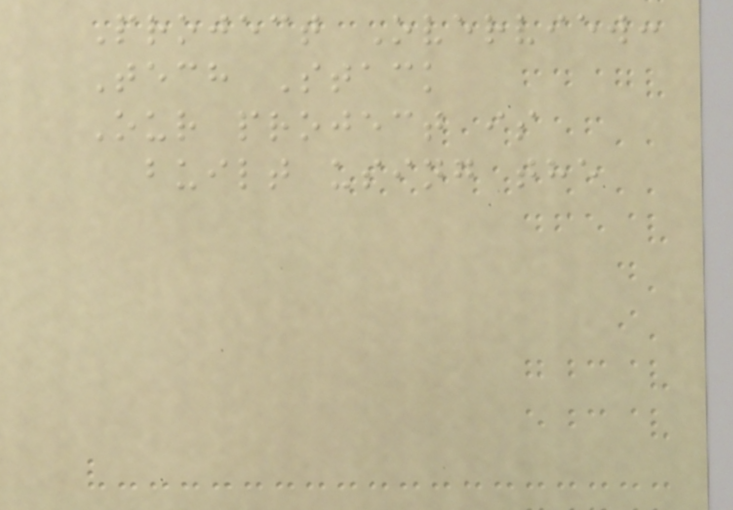Project Overview:
Tech Stack
Our project is
built using the
